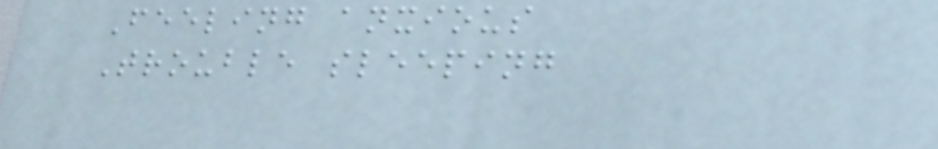Feeling anxious
Trouble sleeping
